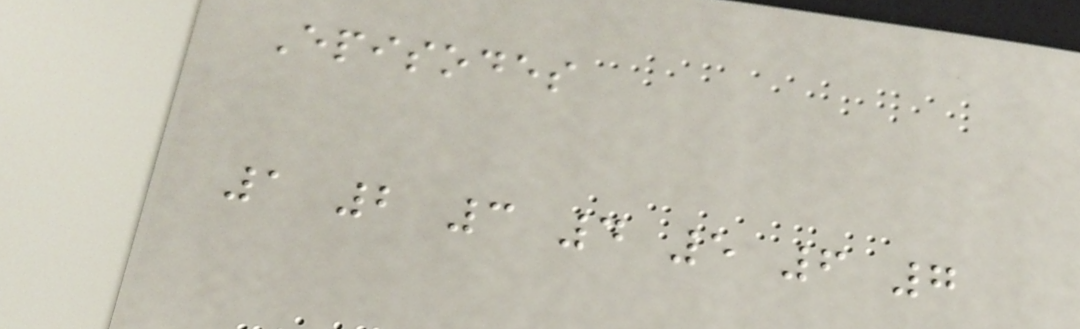Episodes
1 2 3 4 5 6 7
